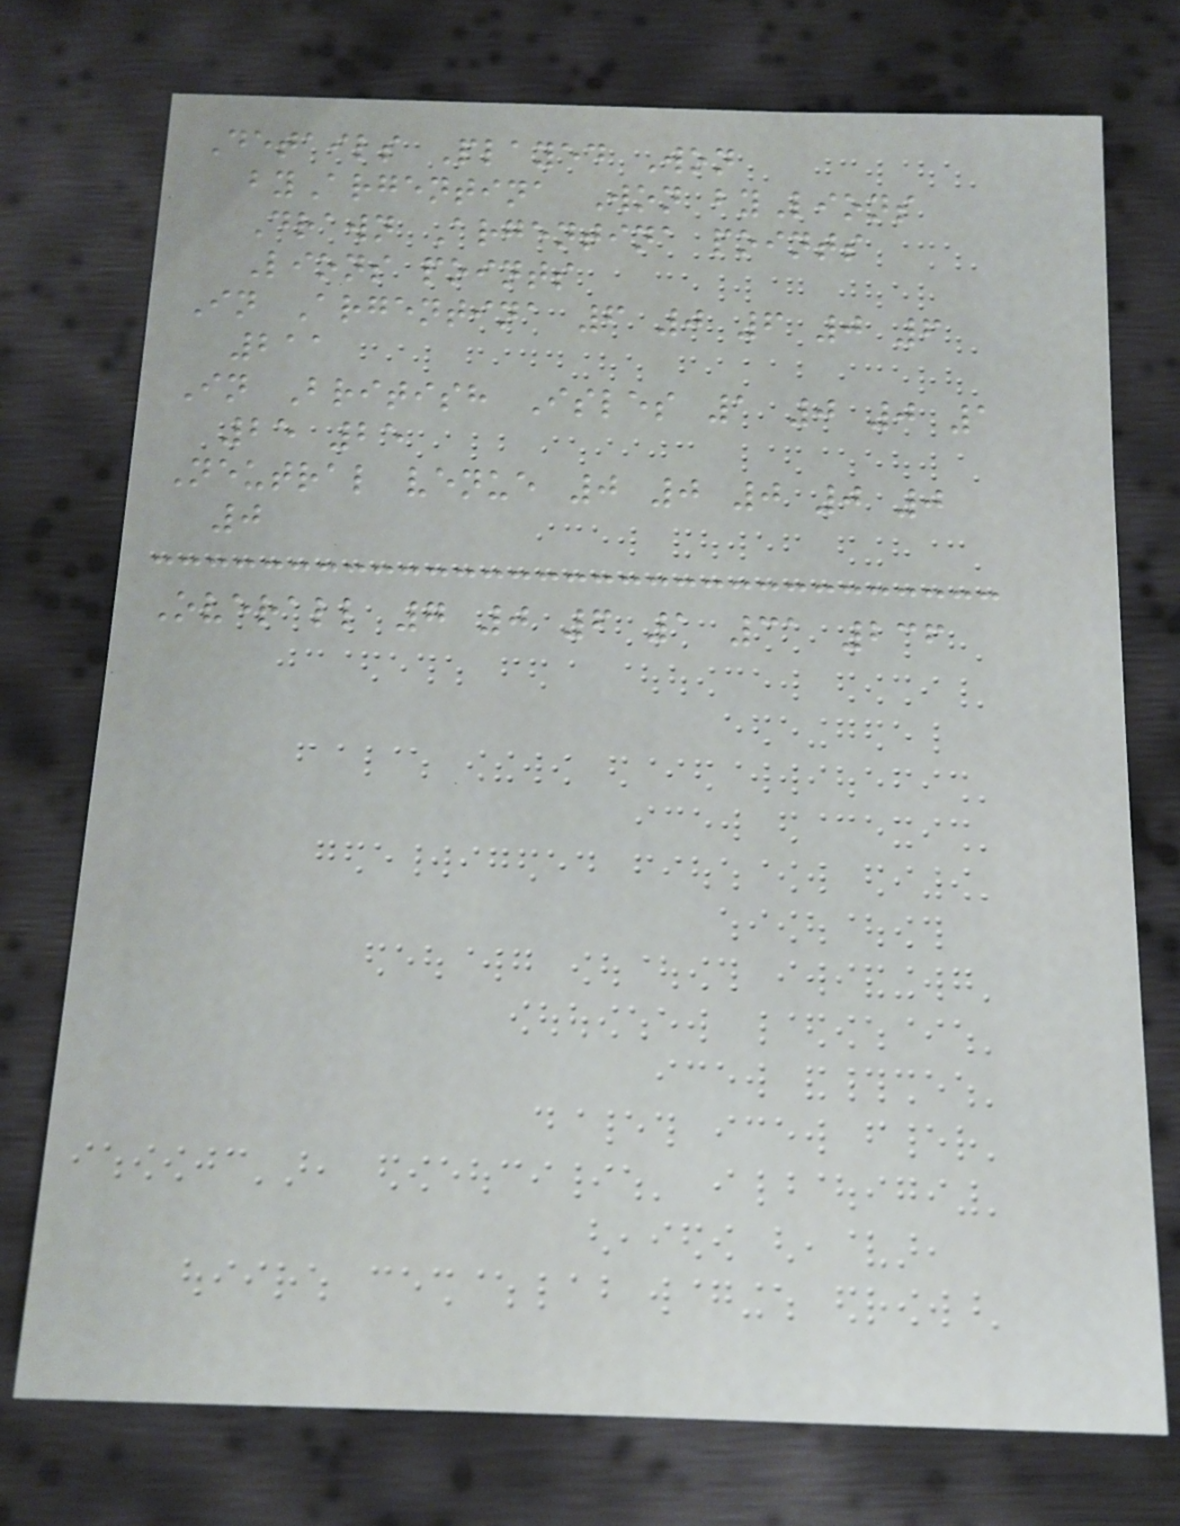Details Played Won
byArgentina Won byLions
Drawn Argentina points
Lions points
In Argentina 6 0 6 0 6
211
In British Isles 1 0 0 1
25 25
Neutral venue 0 0 0 0 0
0
Overall 7 0 6 1 31 236
